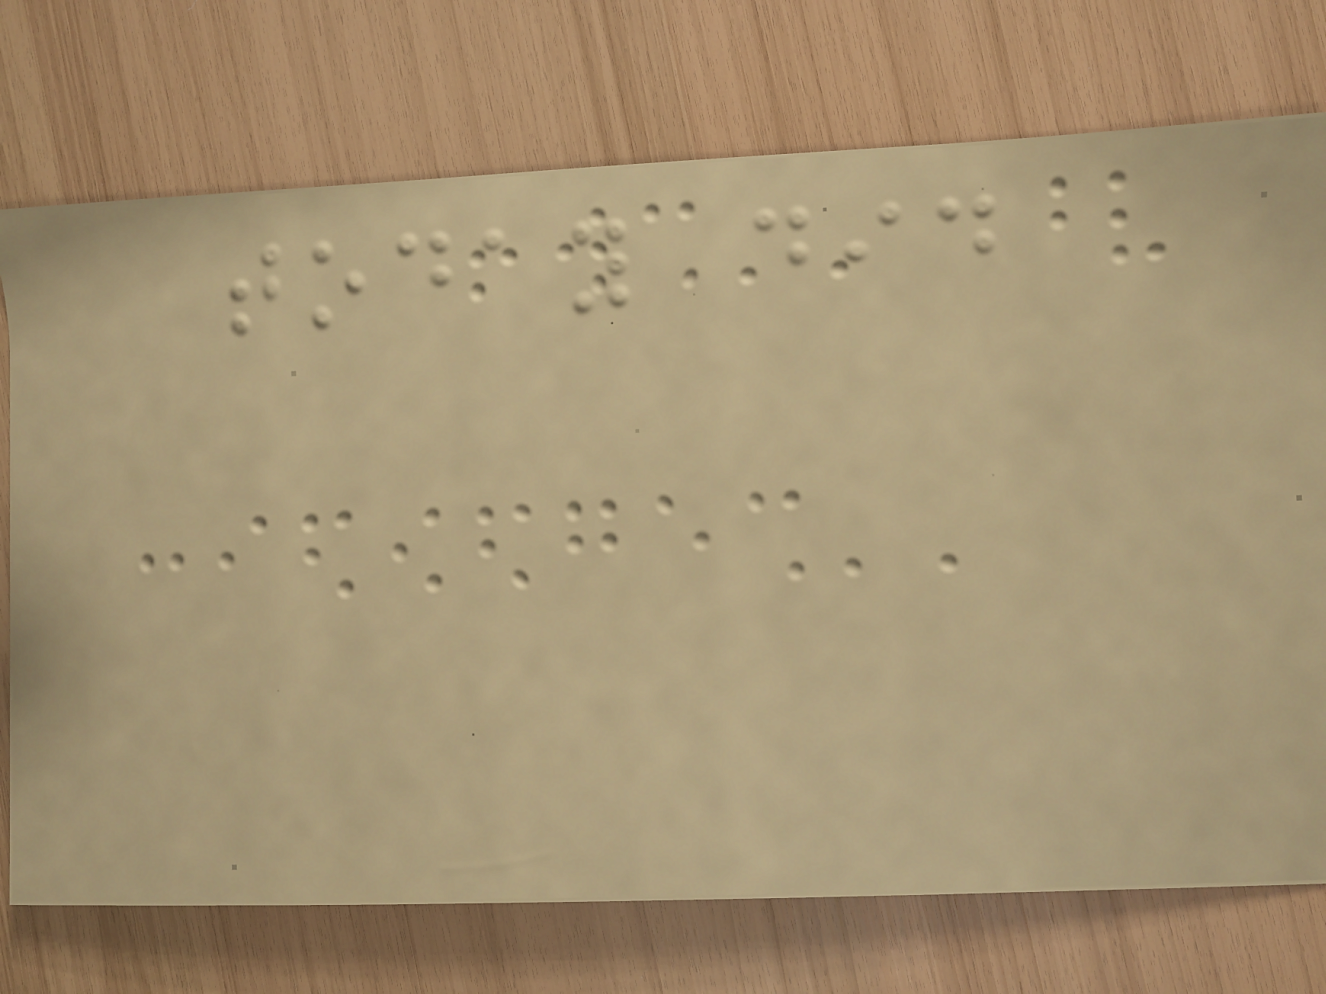today did
